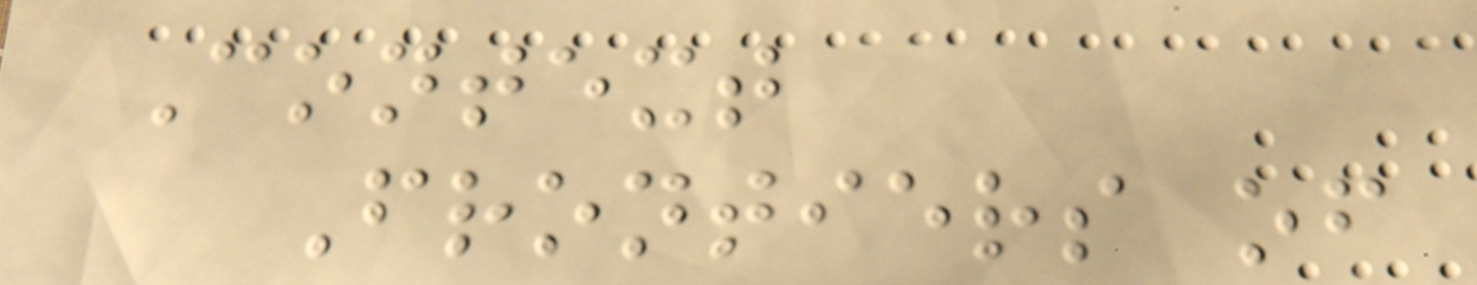Context
Frontiers of
